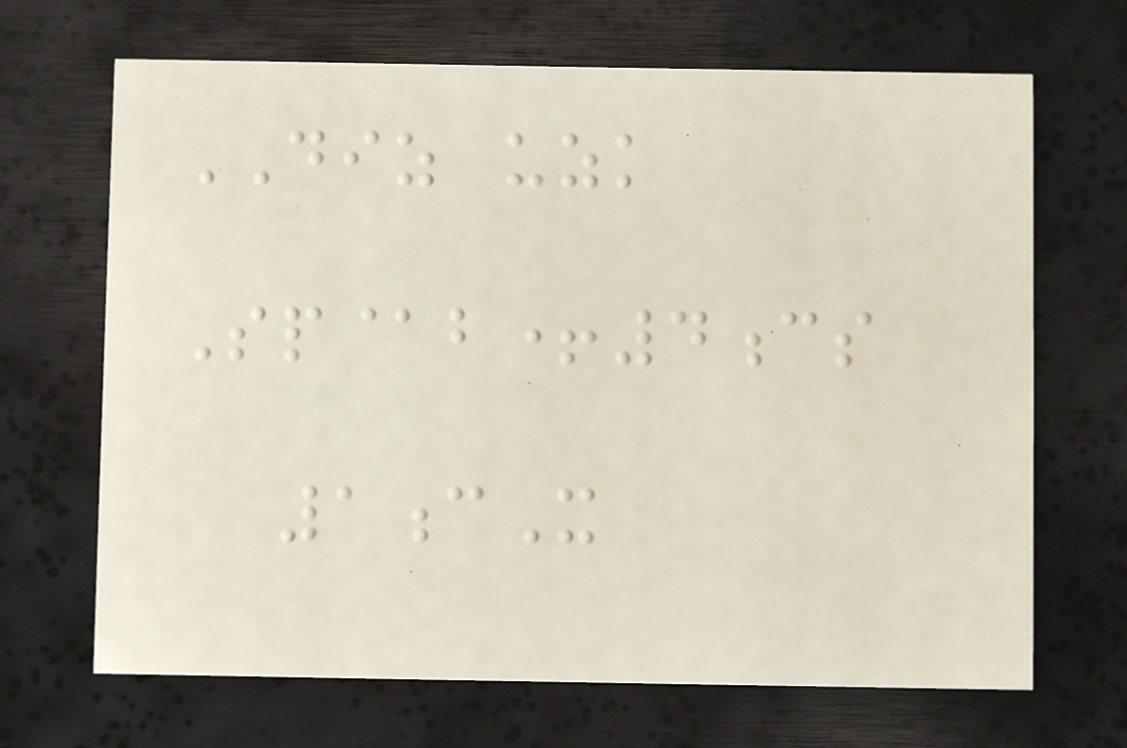DIZ uzk
Sp@b+4cs
1cX
